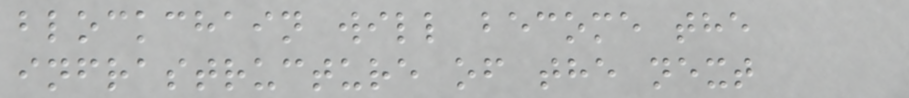blockchain will become the
infrastructure of the next
